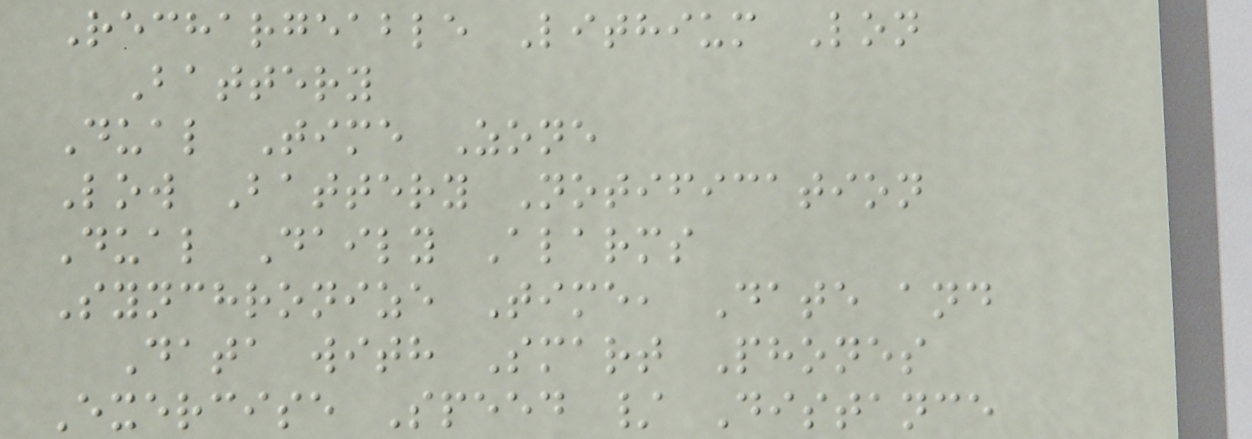Rechargeable Lithium Lon
Battery
Dual Time Zone
Low Battery Notification
Dual Daily Alarms
Synchronize Time, Date and
Data with Smart Phones
Exercise Speed / Distance
